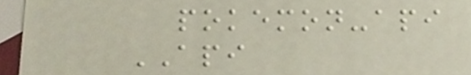pokemon-api
API
